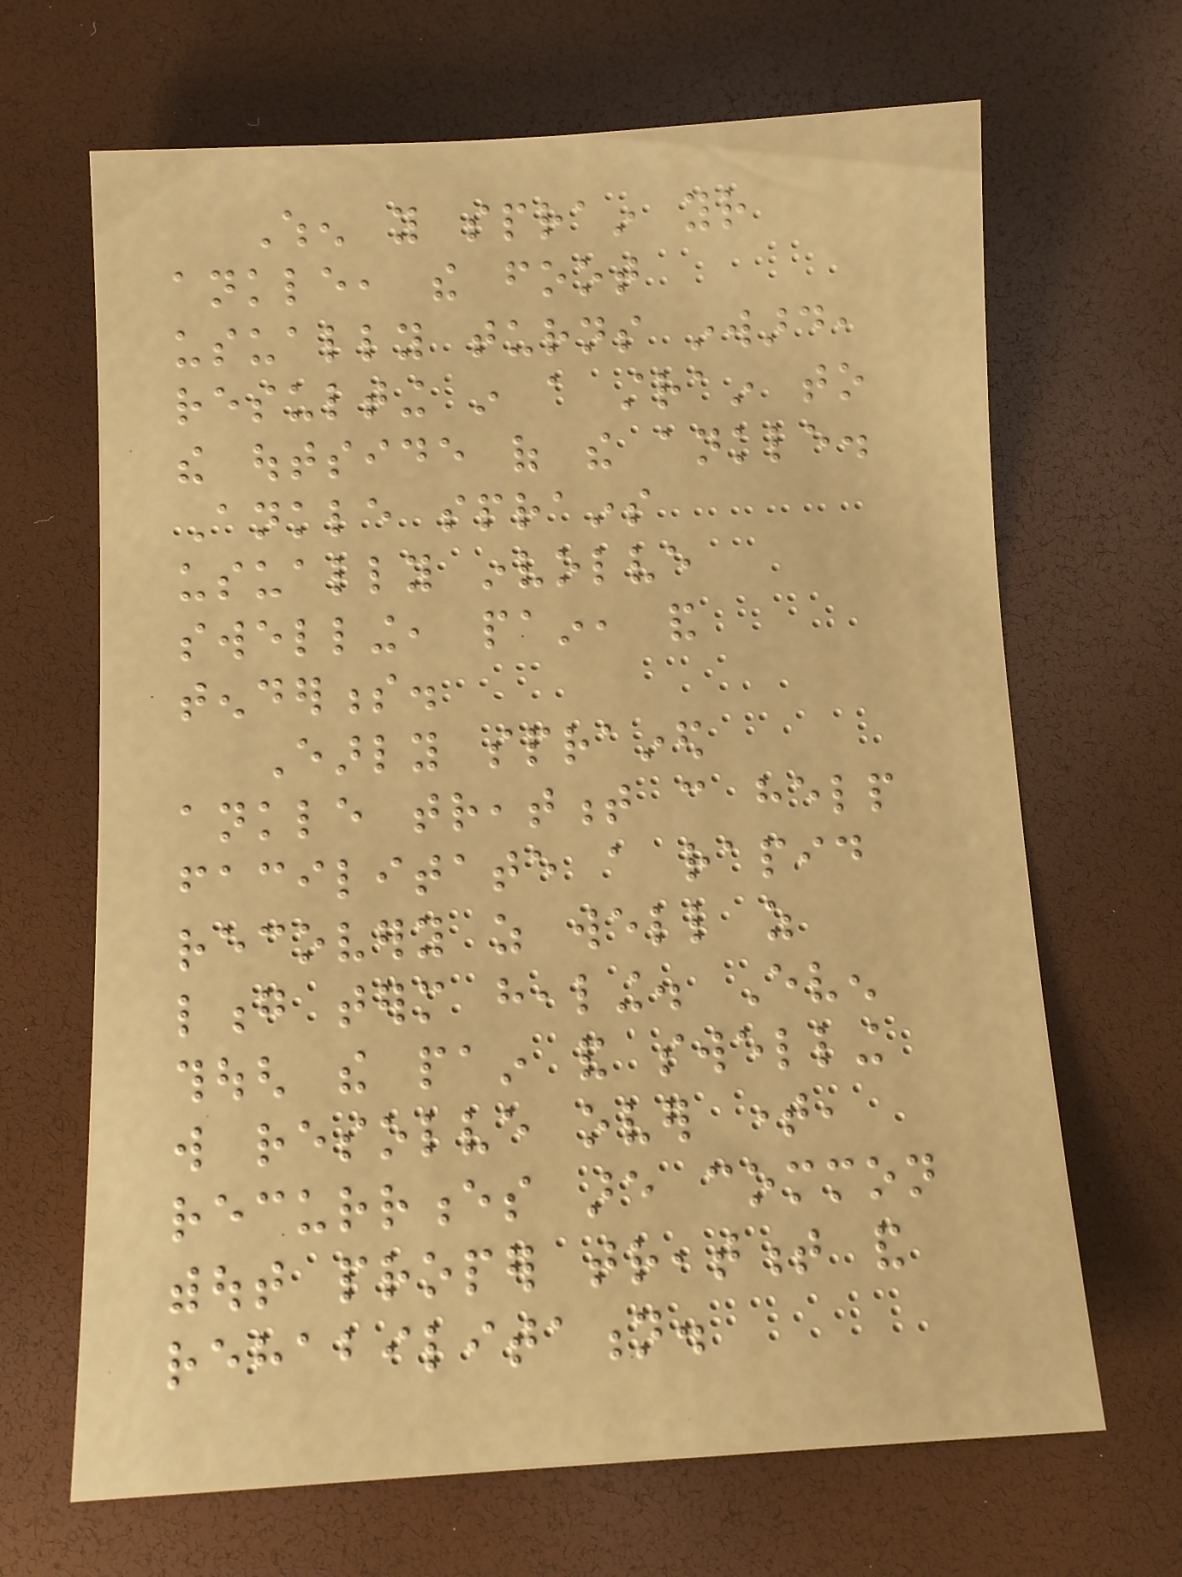When you sprain your
ankle, the foot
usually turns inward,
resulting in a strain to
the outside of the ankle.
Ankle sprains
usually involve
swelling, pain, and
tenderness.
Early sprained
ankle treatment can help
facilitate a rapid
recovery as well as
long term healing. Even
though the pain and swelling
will resolve over time,
recurrences are common
without proper treatment and
rehabilitation.
